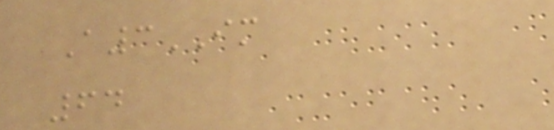A3IM
64
